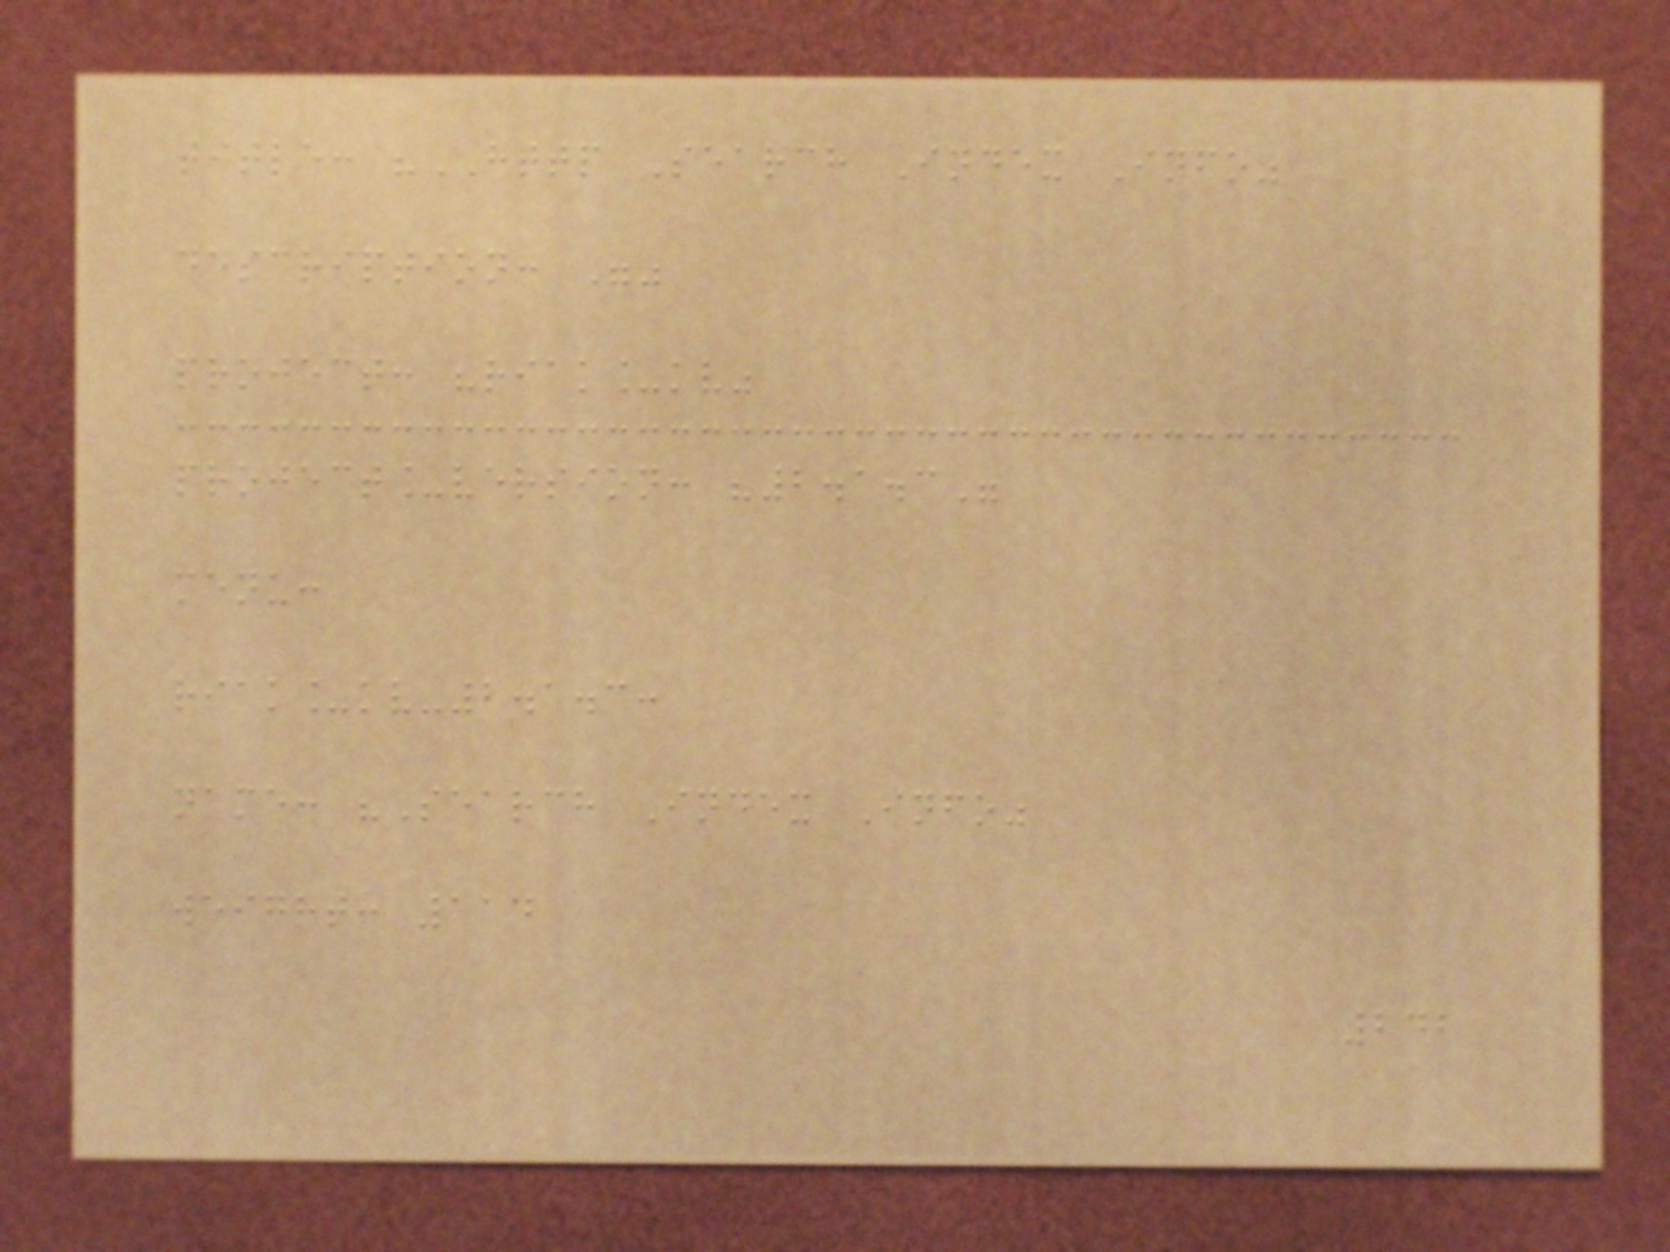title: "HTTP Search Index Info"
description: ""
project: "riak_kv"
project_version: "2.1.3"
menu:
riak_kv-2.1.3:
name: "Search Index Info"
weight: 114
242
